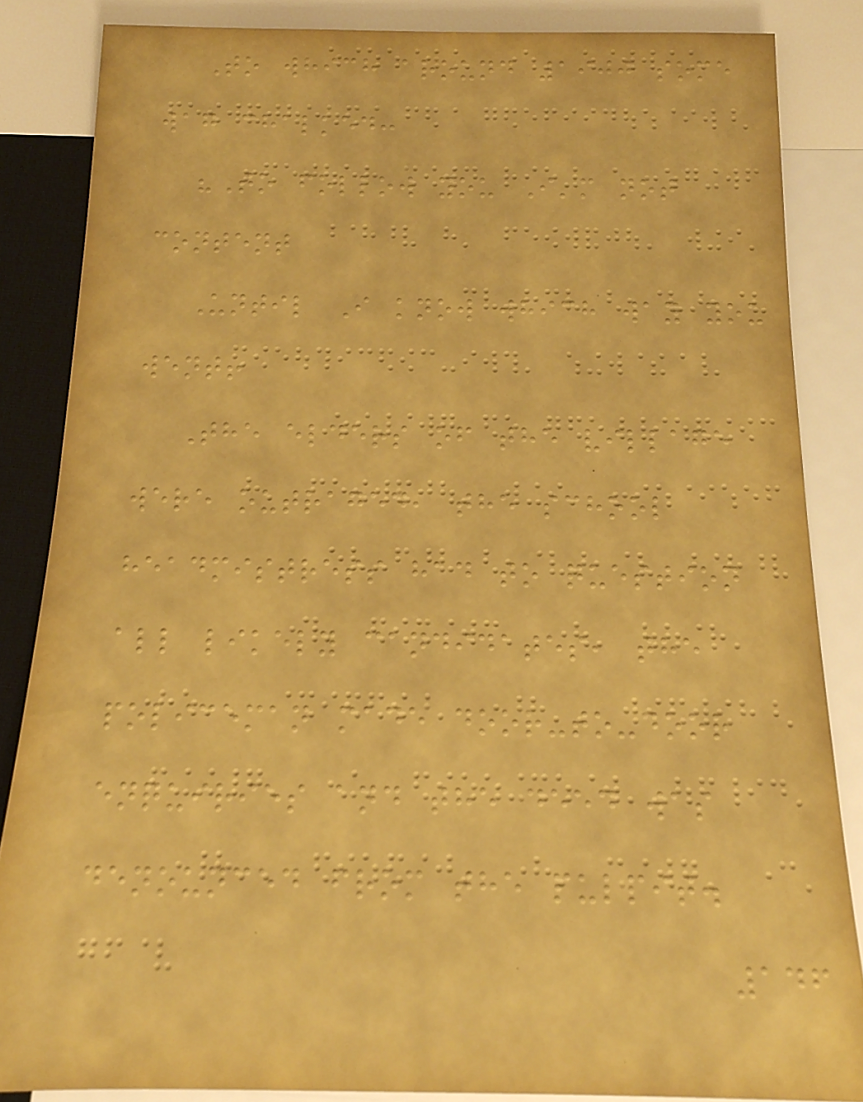To which around 1900 some
wag chalked:
"To follow you I'm not
content
Until I know which way you
went!
The elders of the village
were outraged, the school
headmistress had to question
all likely candidates, the
policeman made door-to-door
enquiries and the deed was
denounced from the pulpit.
146
